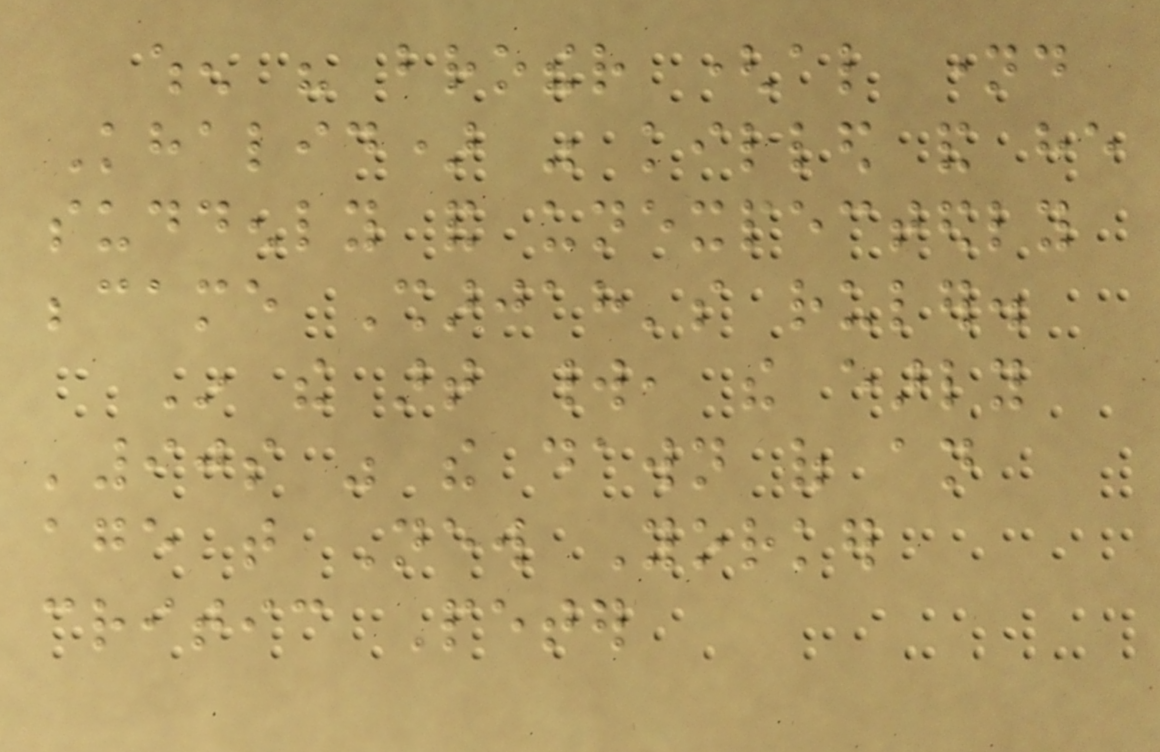when his brother (also named
Khalid) was killed and he
suddenly and unexpectedly
became Sharjah's ruler.
In the art world, the early
'90s was the dawn of an
age that New Yorker
critic Peter
